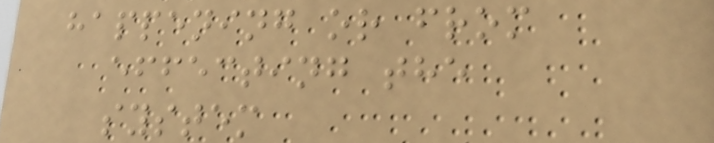happening or from
effecting the
system
